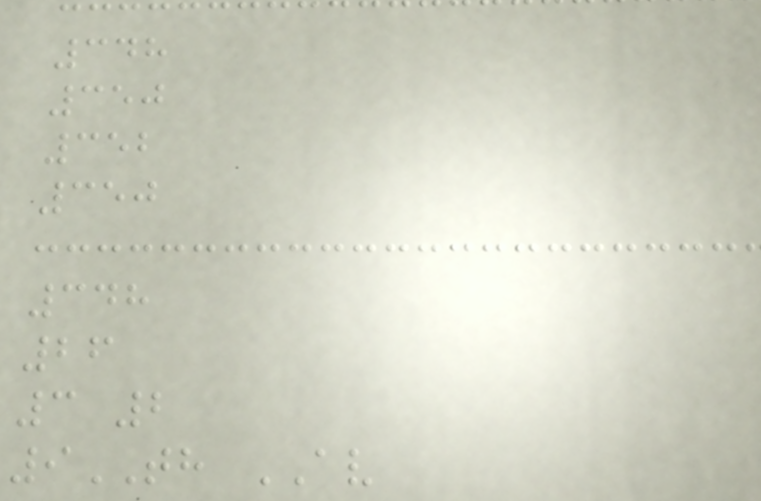348
350
352
350
348
26
3 2
9TH AV
